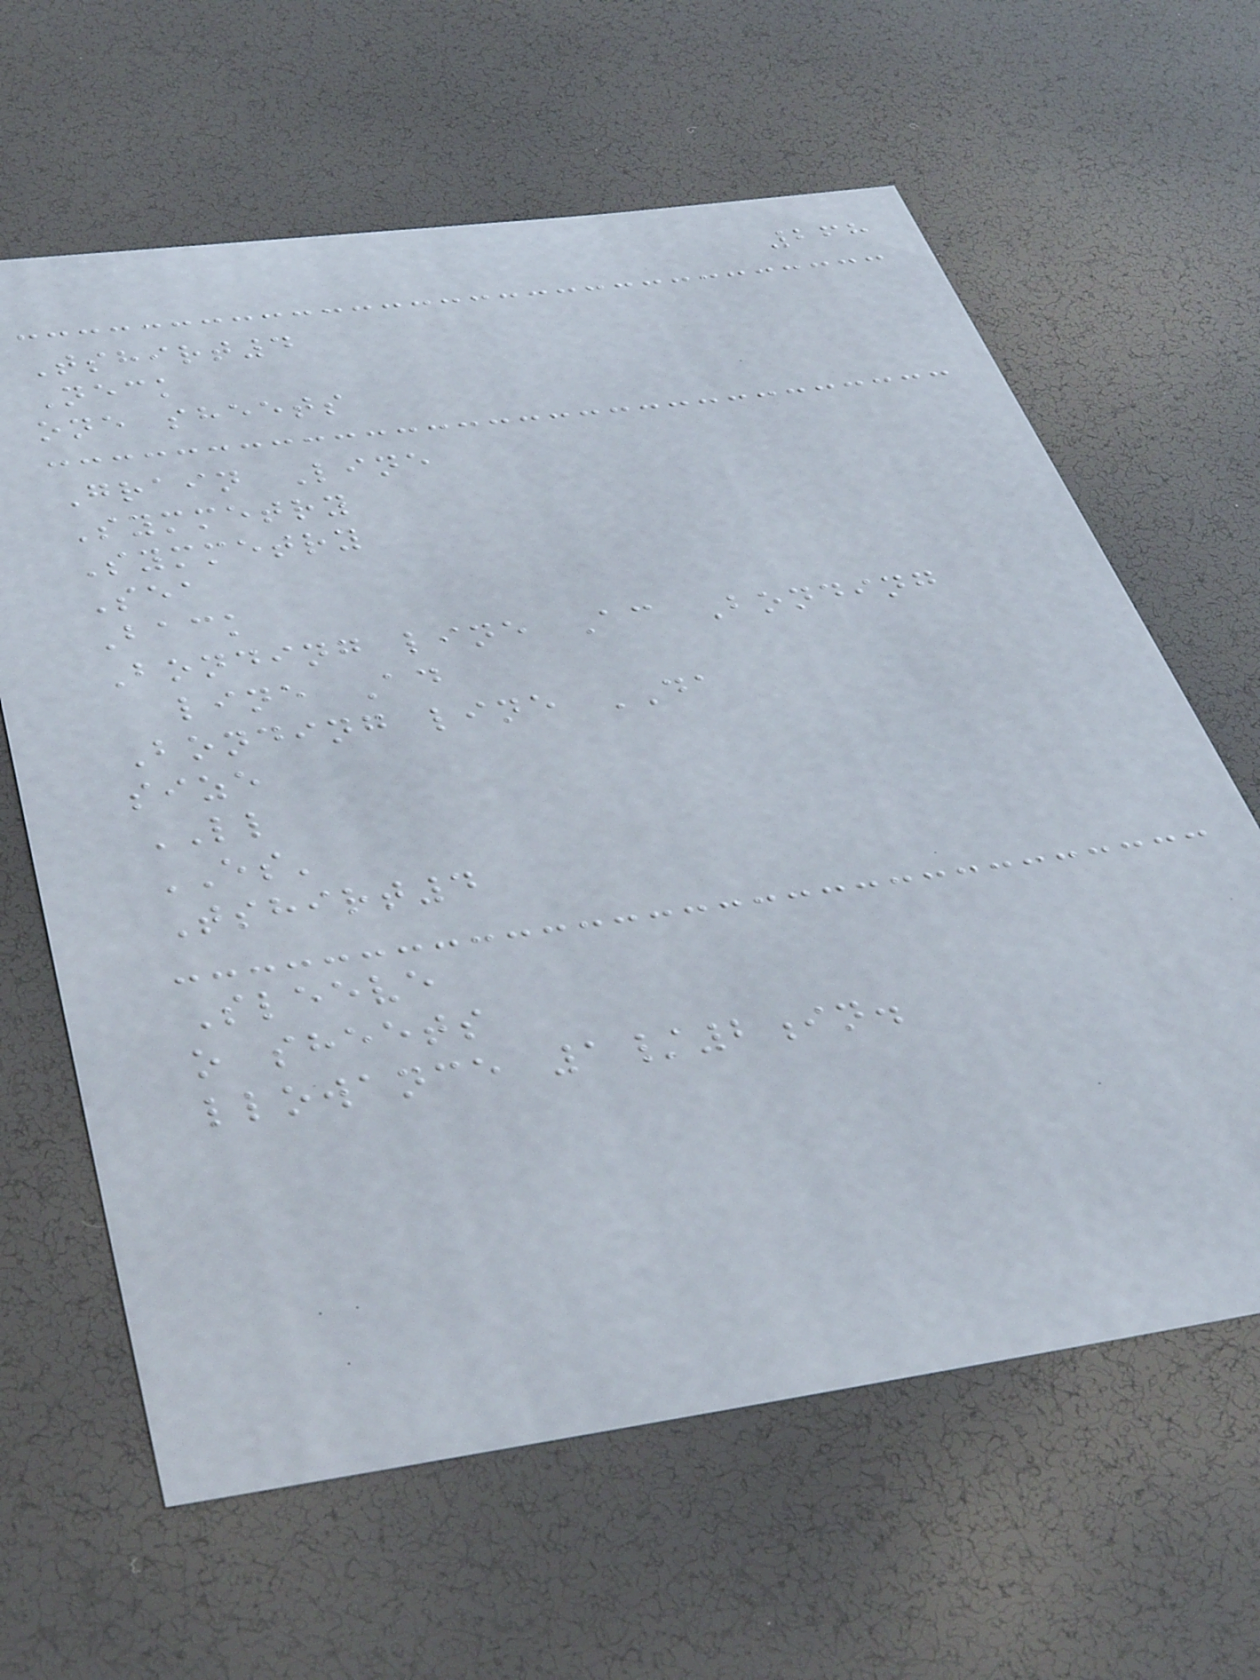268
Tshirt4
Neck
one sheets
Grain Line
Symmetry
Symmetry
Sea
Back
Bonding line Ac Bonding
line Ad
Bonding line DA
size
LL
ES'
Tshirt4
Sleeve
o sheets
llowance 1/2in.
